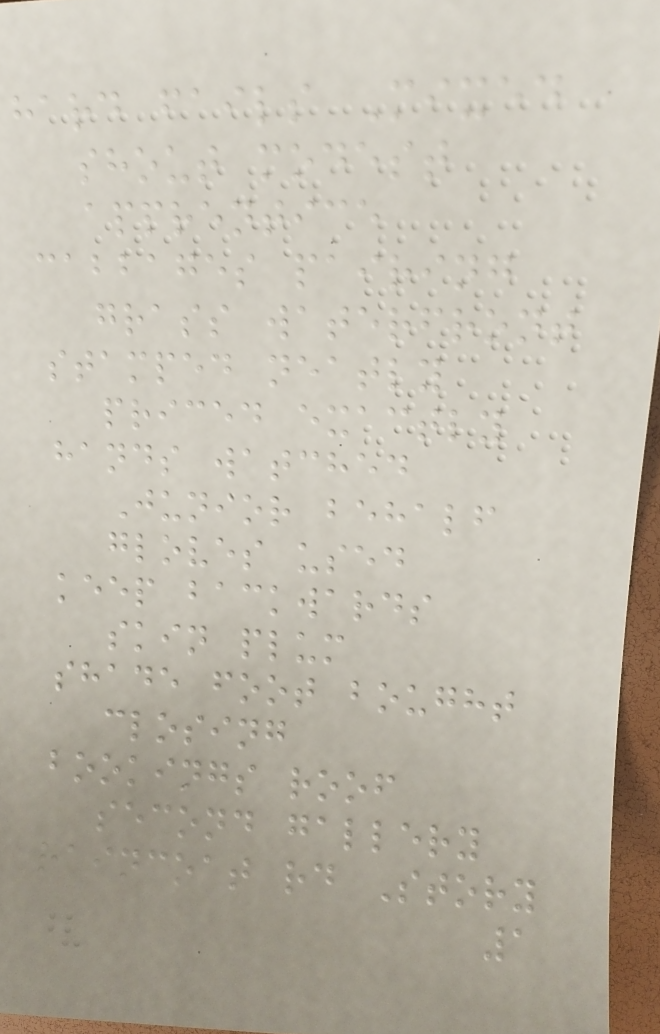hard fails Mixed
shout modest
apprentice
cabbages pairing
grass waterfront
stamped neatly
priced exactly
hands watched
Junior behalf
gloves used
keep backwards
skin plum
shade foot bought
closing
bookings roof
second gallery
raincoat rd Story
1
